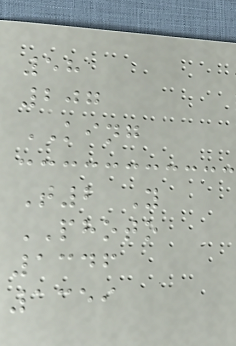58
207
KING
T2 Y
PHOTO
1346
1359
